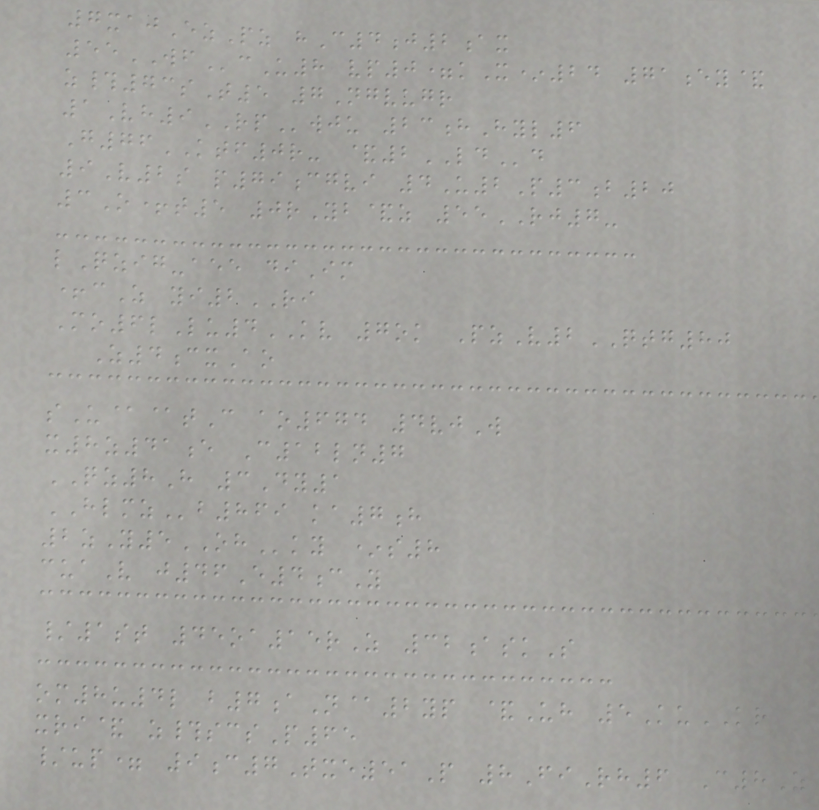7xajEzPz hC4j2ax
55WFcU8 vp0=kX*24 71ey&
z#73sT5 7Ngvugr
1Vh9RPwju 23hHyl6
G76KTF0r- &2LDd
9V2s p79cgvi 4U2P3b20
3O+t5 0rYb&z 55RJ7-
lQzig-aee diIm
+cZ yi2RI
Mo6lLu4KV 7ok PzV2QTG80
Z4cxAo
sU@@tC ao674 4vjW
x8z41e C12ln7
QZ8H 3Dy1
HLMZb869 ka7h
2zY5OHky *s8
cuaV j46E4cY
/1st 45oa15rZ 32askS
om8u4l b7aN@2yp &Uh 5KuKR
xri& z#scsP65
/up= 9c7Txe51P 8FiRh6 C8Z
